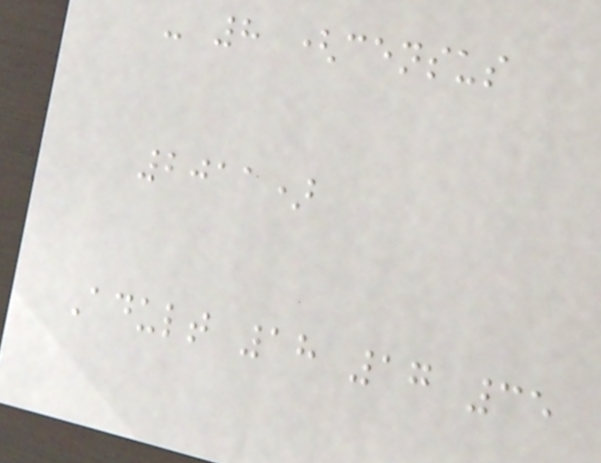- 8 (census
2011)
Adult 18 17 35
